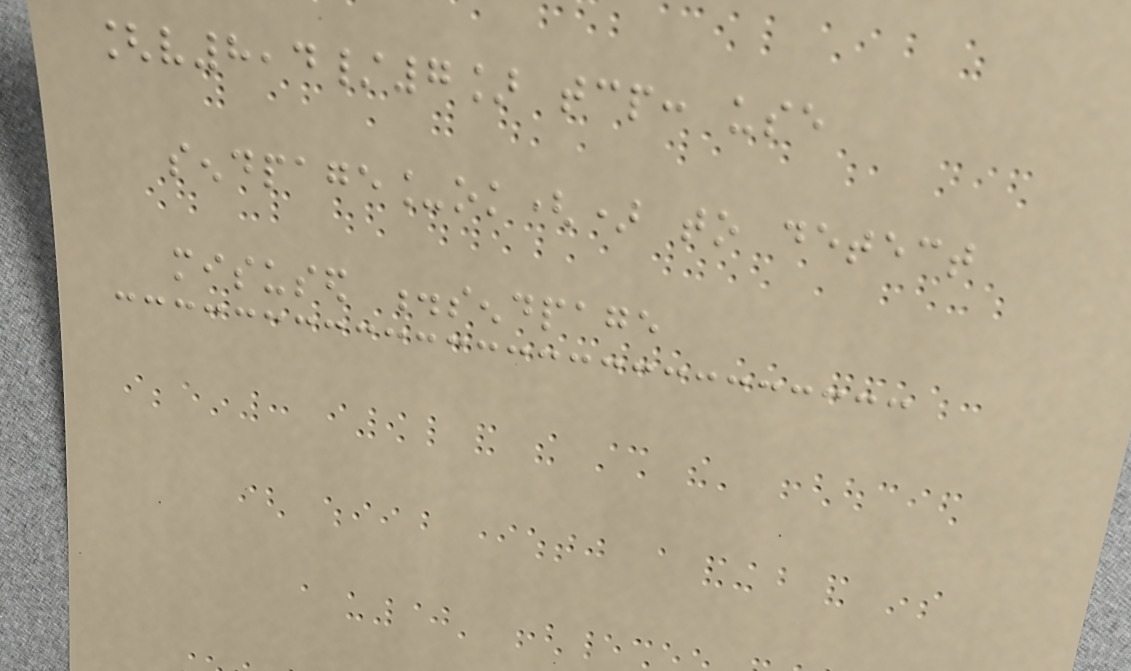[v8,4/7] tcp: use
sendpage_ok() to detect
misused .sendpage
